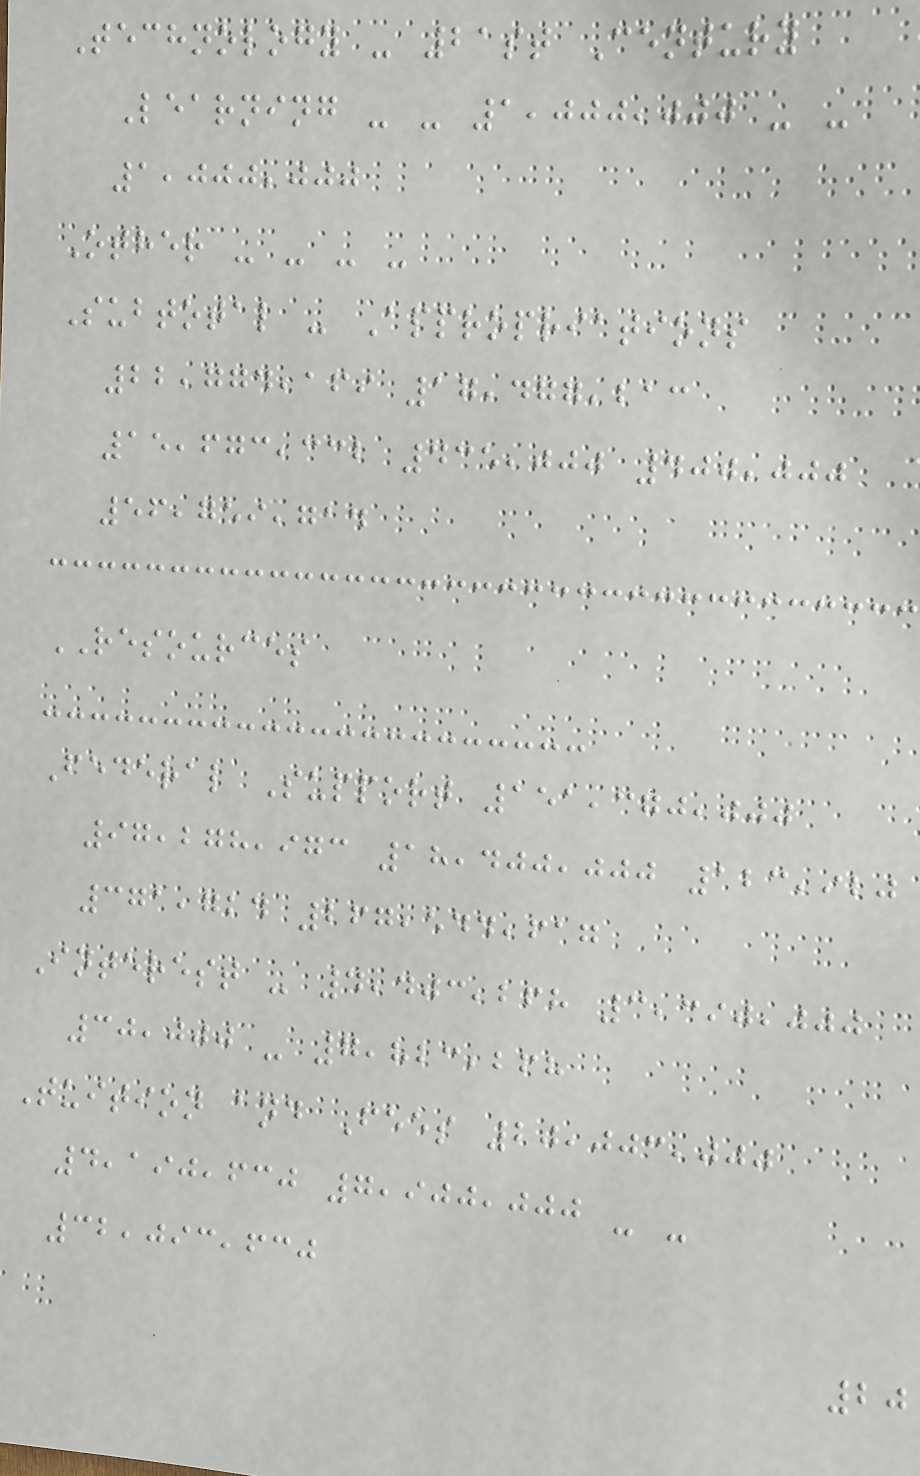Technology - 21st Century
Learning - - 1,000,000 - -
1,000,000
Other - - - -
Subtotal - Appropriations
22,774,169 17,477,213
15,673,332 435,000 400,000
56,759,714
RESOURCES
Federal Support 151,370,000
97,278,973 18,400,000 123,920
371,724 267,544,617
Interest - 4,403,268 3,390,000
30,000 - 7,823,268
Tuition and Fees 20,003,000
4,190,630 7,900,000 - -
32,093,630
20
